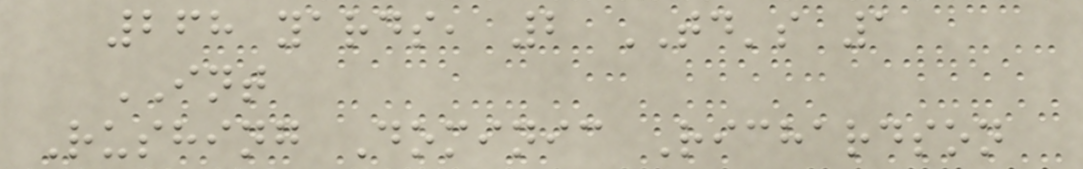268 yards, 2 TD's 1
INT
Rushing Dominic Richardson
